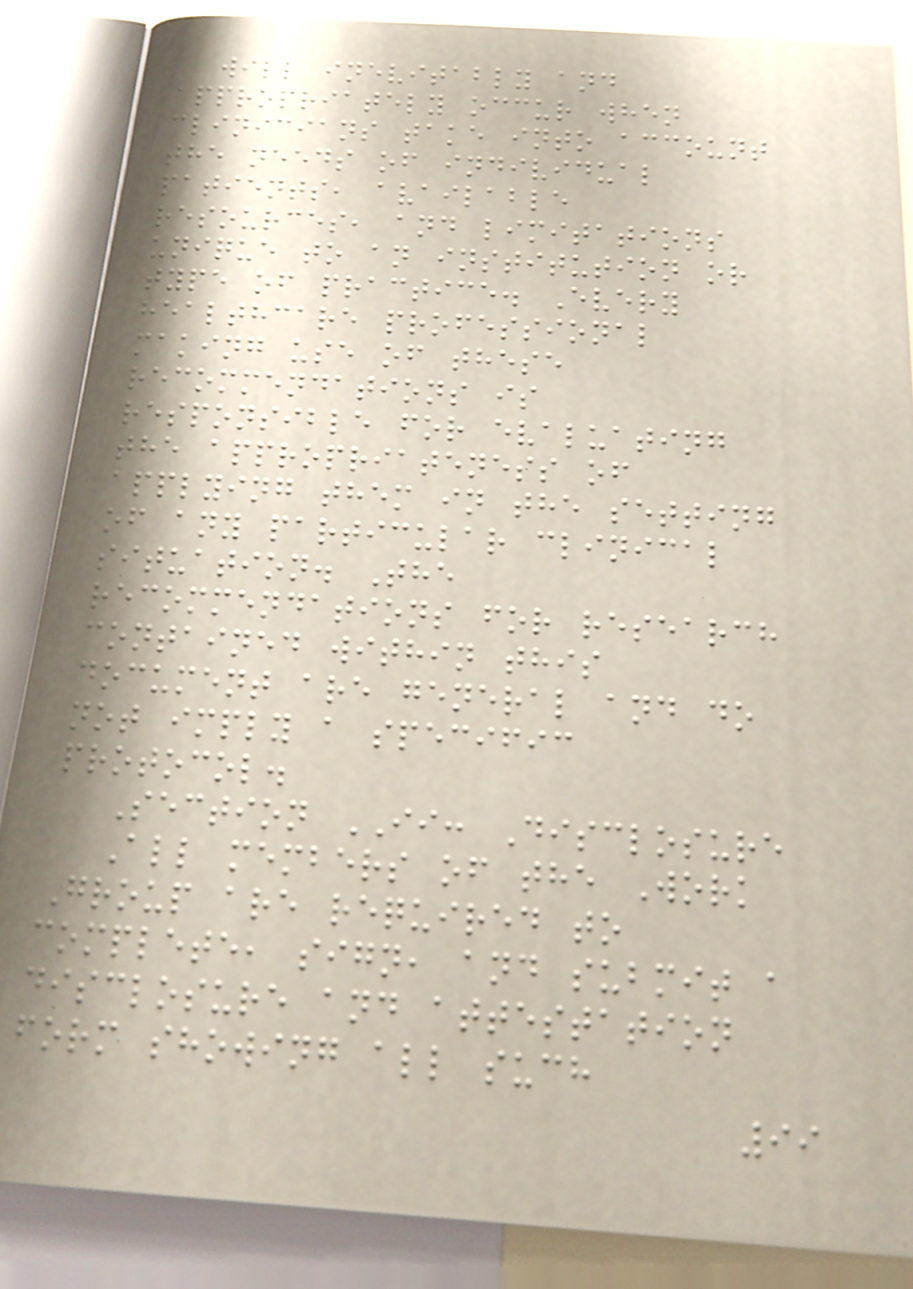will inevitably and
appropriately occur when
clinicians take into account
the needs of individual
patients, available
resources, and limitations
unique to an institution or
type of practice. Every
healthcare professional
making use of these
recommendations is
responsible for evaluating
the appropriateness of
applying them in the setting
of any particular clinical
situation. The
recommendations for research
contained within this
document are general and do
not imply a specific
protocol.
Section II: Disclosure
All members of the Work
Group are required to
complete, sign, and submit a
disclosure and attestation
form showing all such
99
